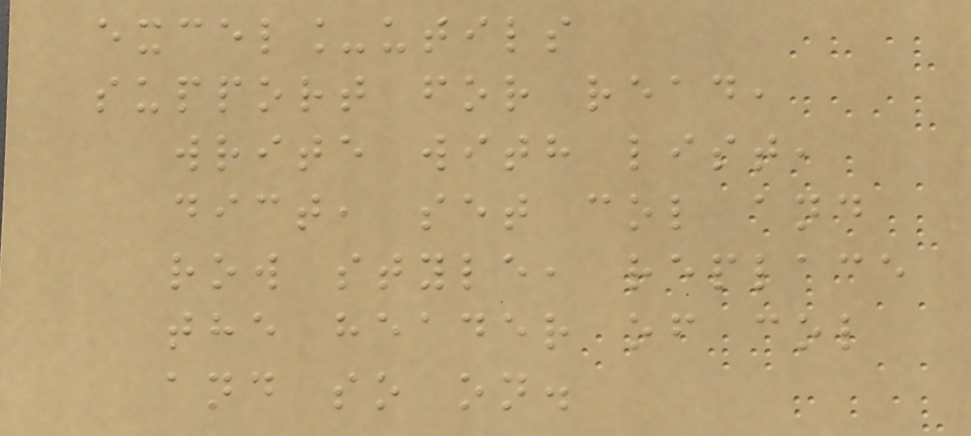excel_utils
support for read,
write with list,
dict, set col and
row style, replace
the header of col
and so on.
